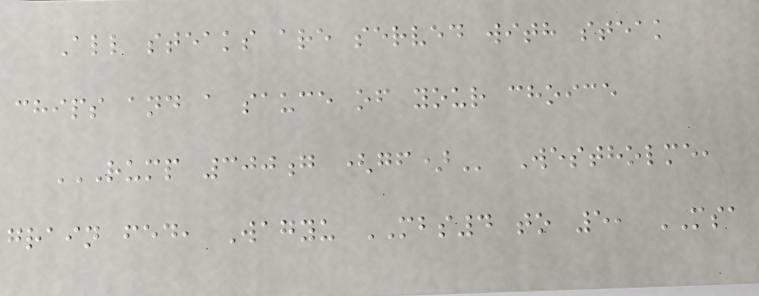All steaks are served with steak
chips and a sauce of your choice
RUMP 300G (GF) Westholme,
grain fed, Wagyu MBS4 to 5, MSA
